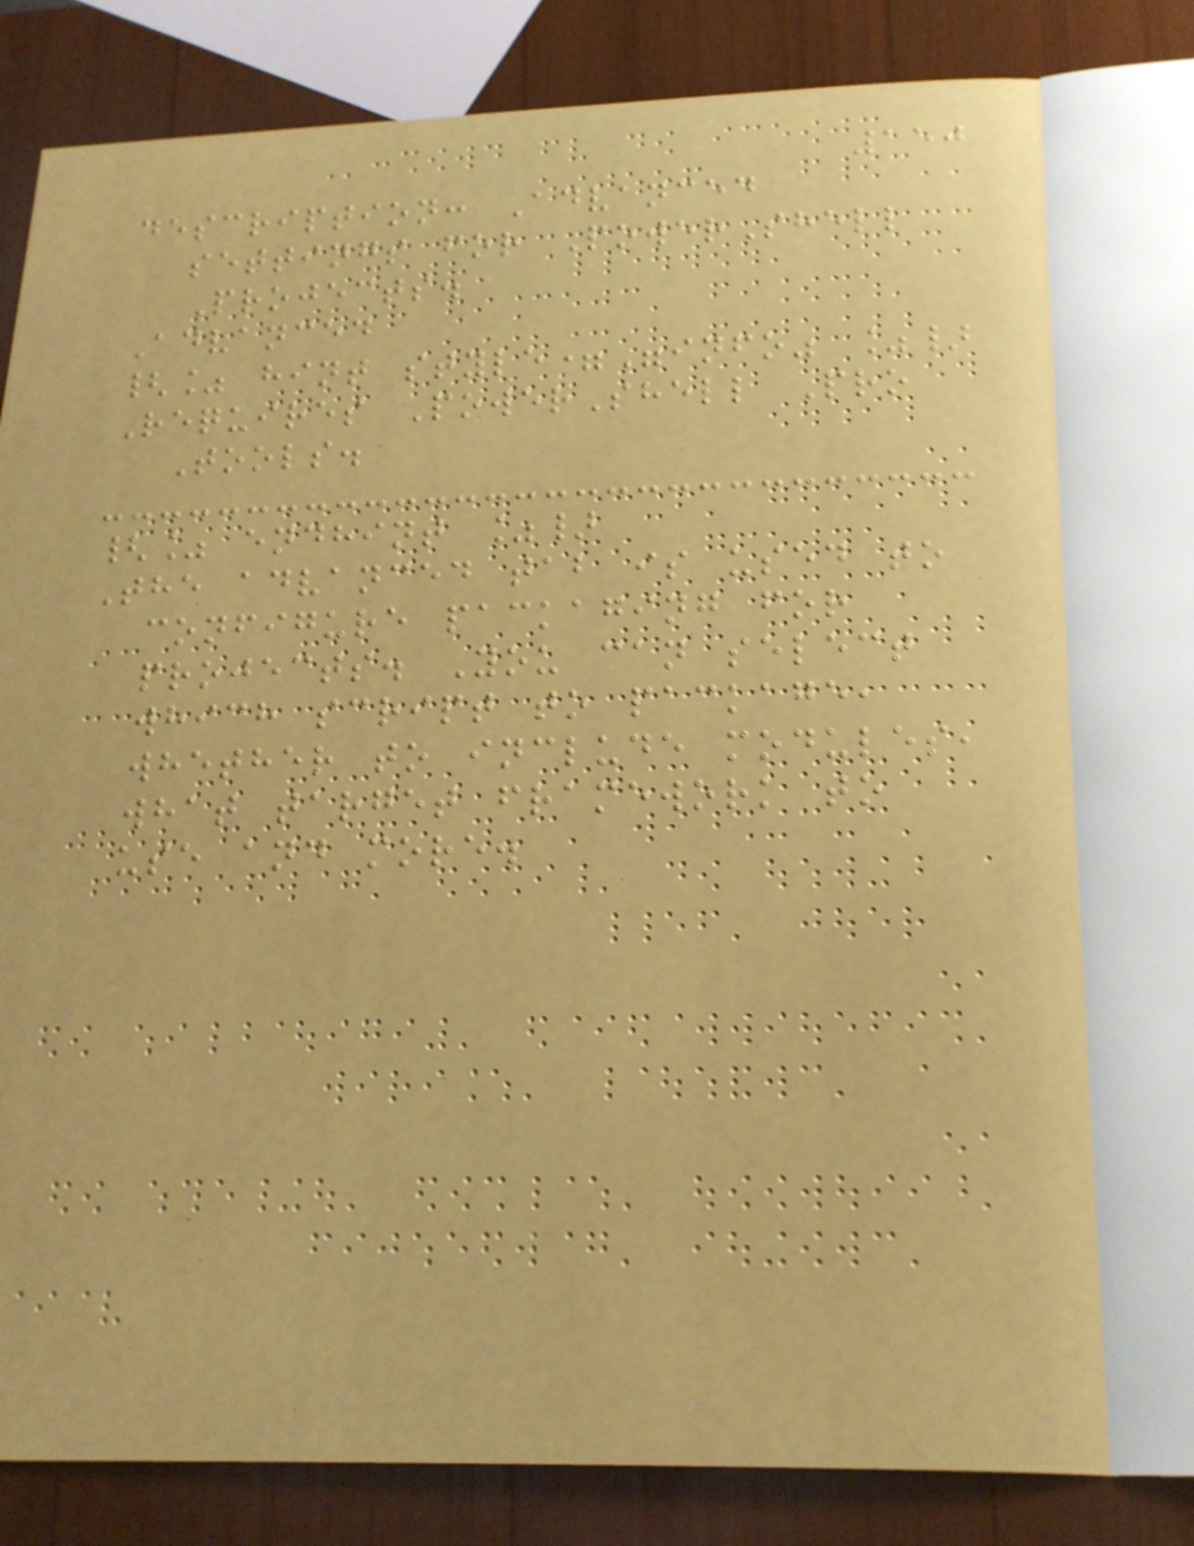150
description: Advanced
settings for PowerShell
Projects.
Advanced
{% hint style="info" %}
Requires PowerShell Pro
Tools.
{% endhint %}
The advanced tab is used to
configure packaging for
projects. You can select
which script to package,
whether to include modules,
what target framework to
use and more.
